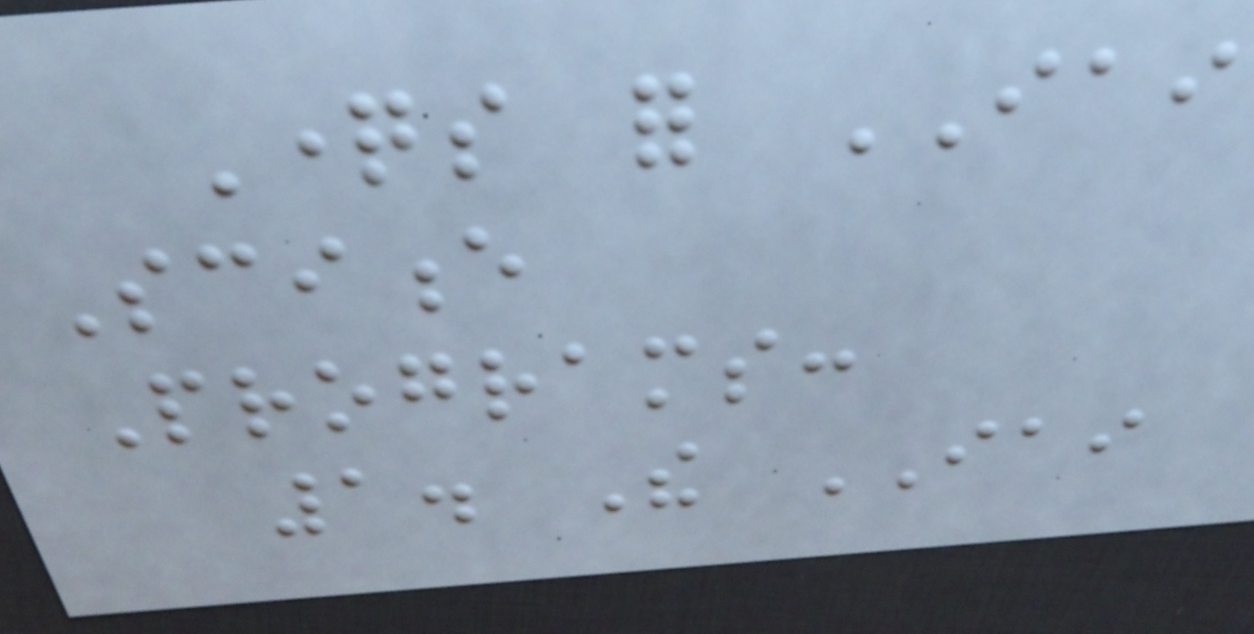Questions for IAI
Science
Programs:
1. The IAI
